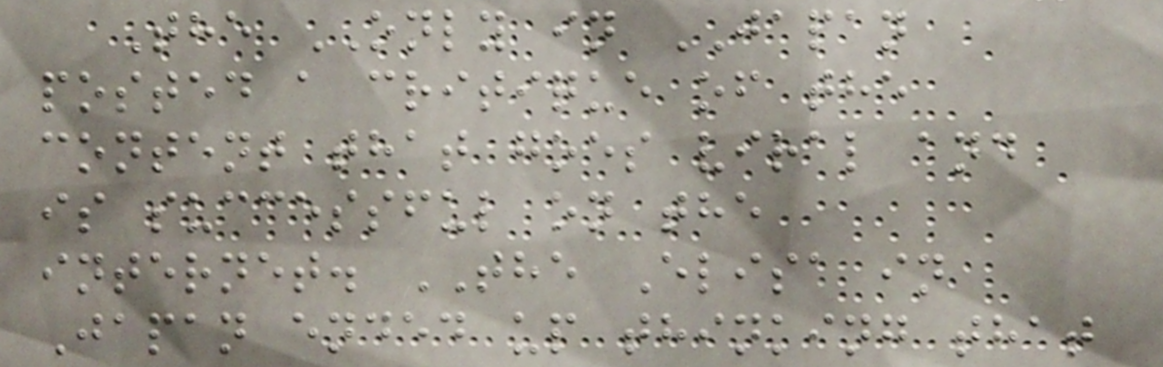The ONLY in JAPAN
posted a critique of the
content that goes viral and
is successful on the
internet. THE Elisa in
Japan ended up thinking that
